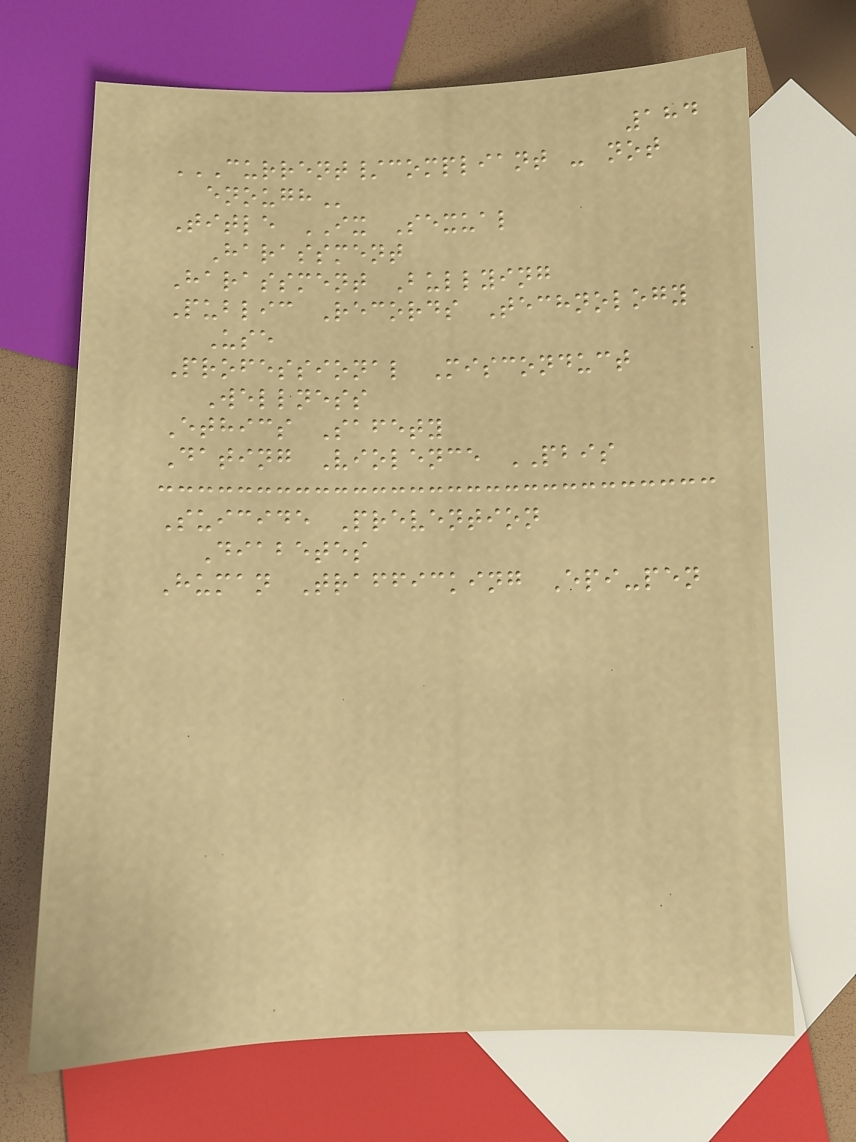184
CURRENT/COMPLIANT - NOT
ENOUGH
Title IX Sexual
Harassment
Harassment Bullying
Public Records Technology
Use
Professional Misconduct
Wellness
Ethics Safety
Dating Violence PBIS
Suicide Prevention
Diabetes
Human Trafficking Epi-pen
